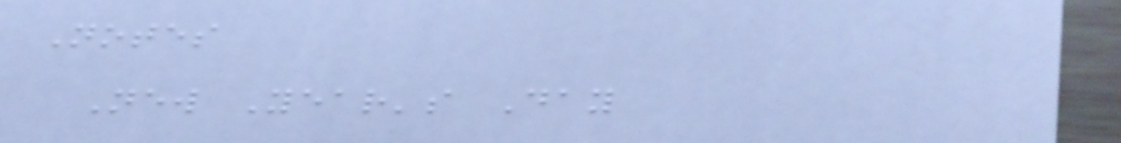Notes
New Year's Day
